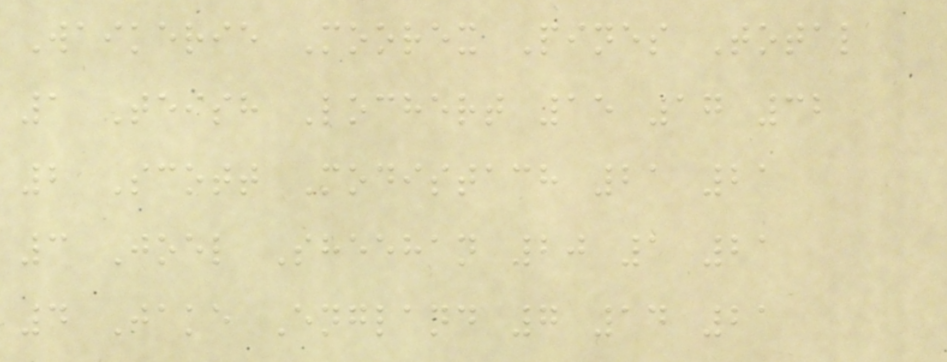Waikerie Moorex Pines Total
1 Teish Lochert 15 17 32
2 Scott Modistach 21 21
3 Joel Sheehan 20 1 21
4 Jake England 7 14 21
